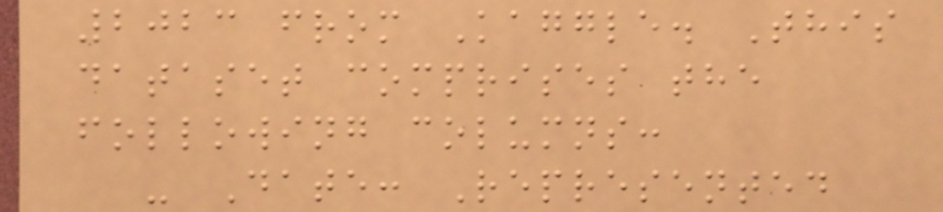2023 from Kaggle. This
dataset comprises the
following columns:
- Date: Represented
